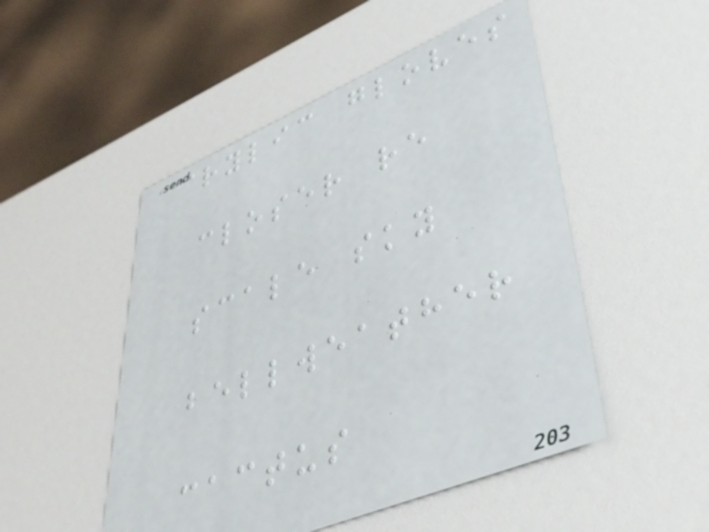acrylic gloves
closer re
scale sky
bellweather
cactus
